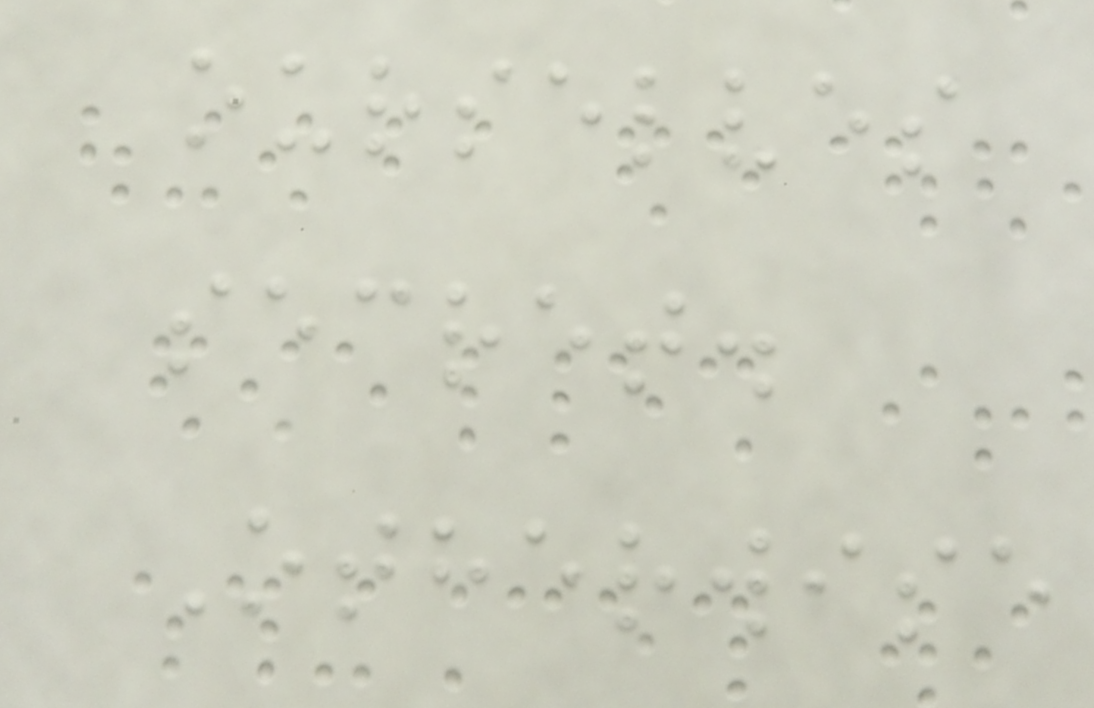ourselves
secret.
Otherwise
